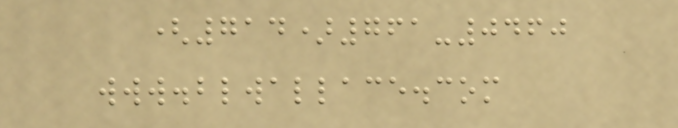(714)761-0460
www.blwallace.com
